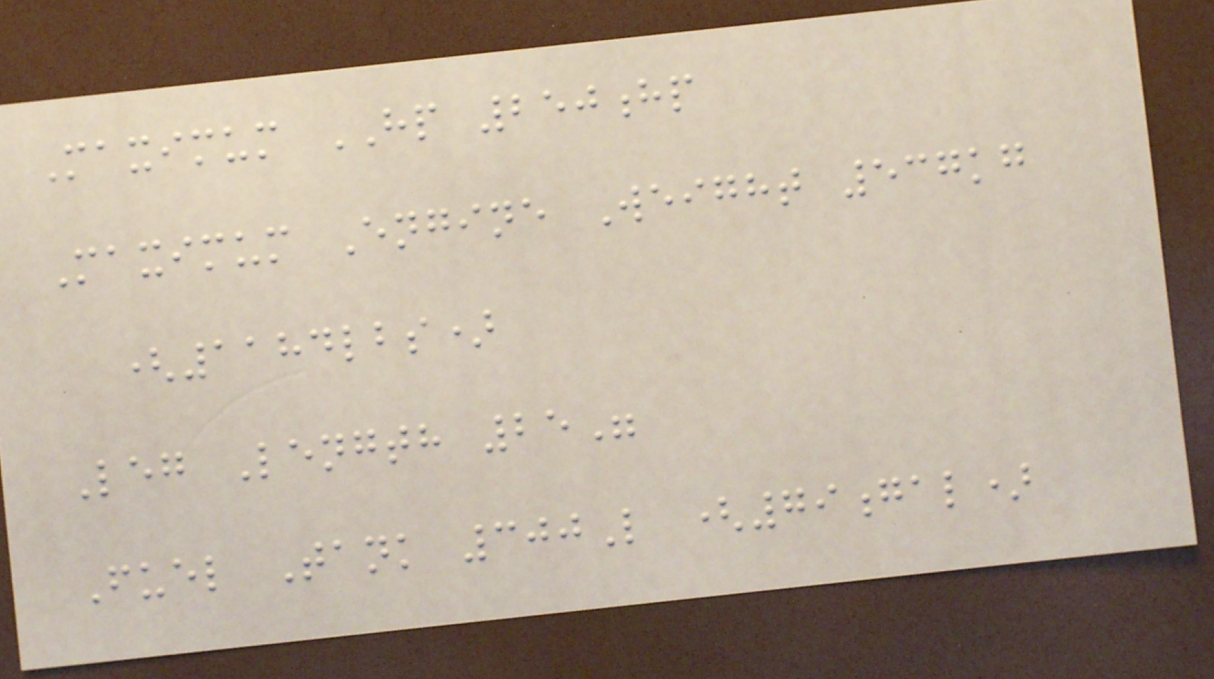Maximum HP 250hp
Maximum Engine Weight 537kg
(1184lbs)
Leg Length 25"
Fuel Tank 300L (79gal)
